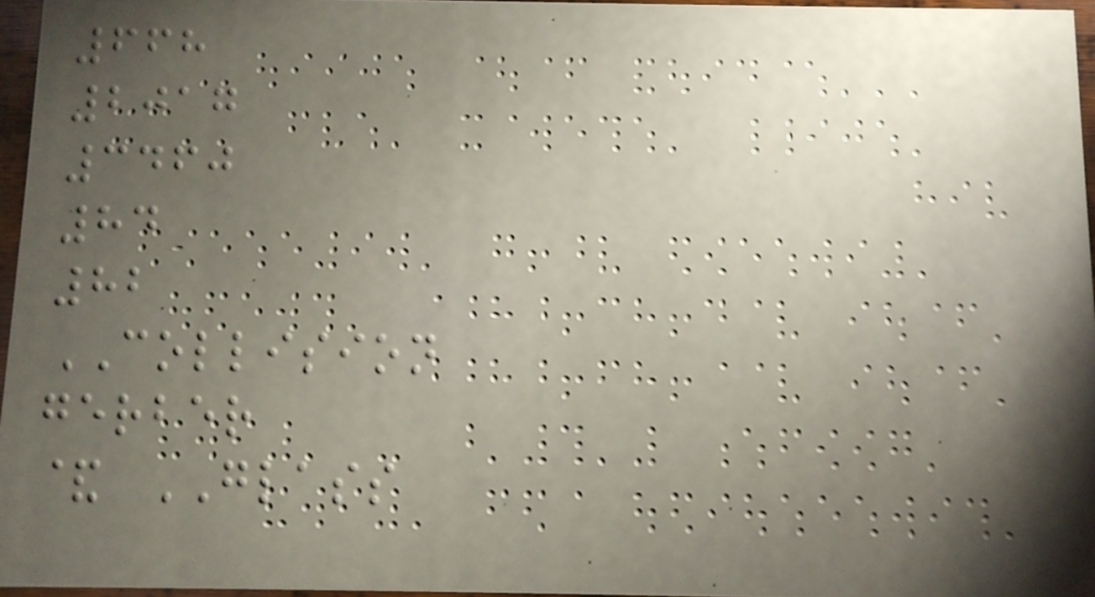668
2017
3460
84
82
COLLISION
gerber
& GLASS
